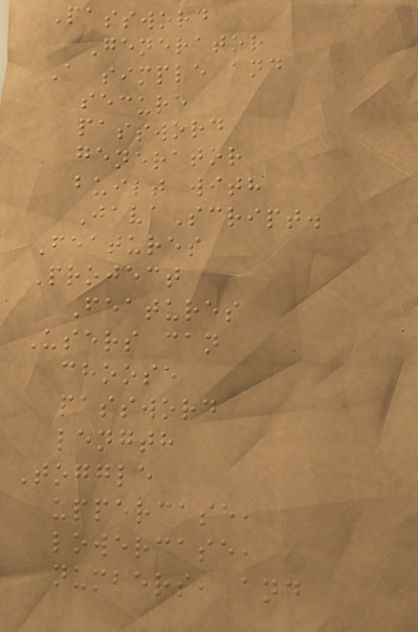Password
Generator
A simple and
secure
password
generator
built with
JavaScript.
Features
Project
Features
Users can
choose
password
length
Toggle
uppercase,
lowercase,
numbers, and
